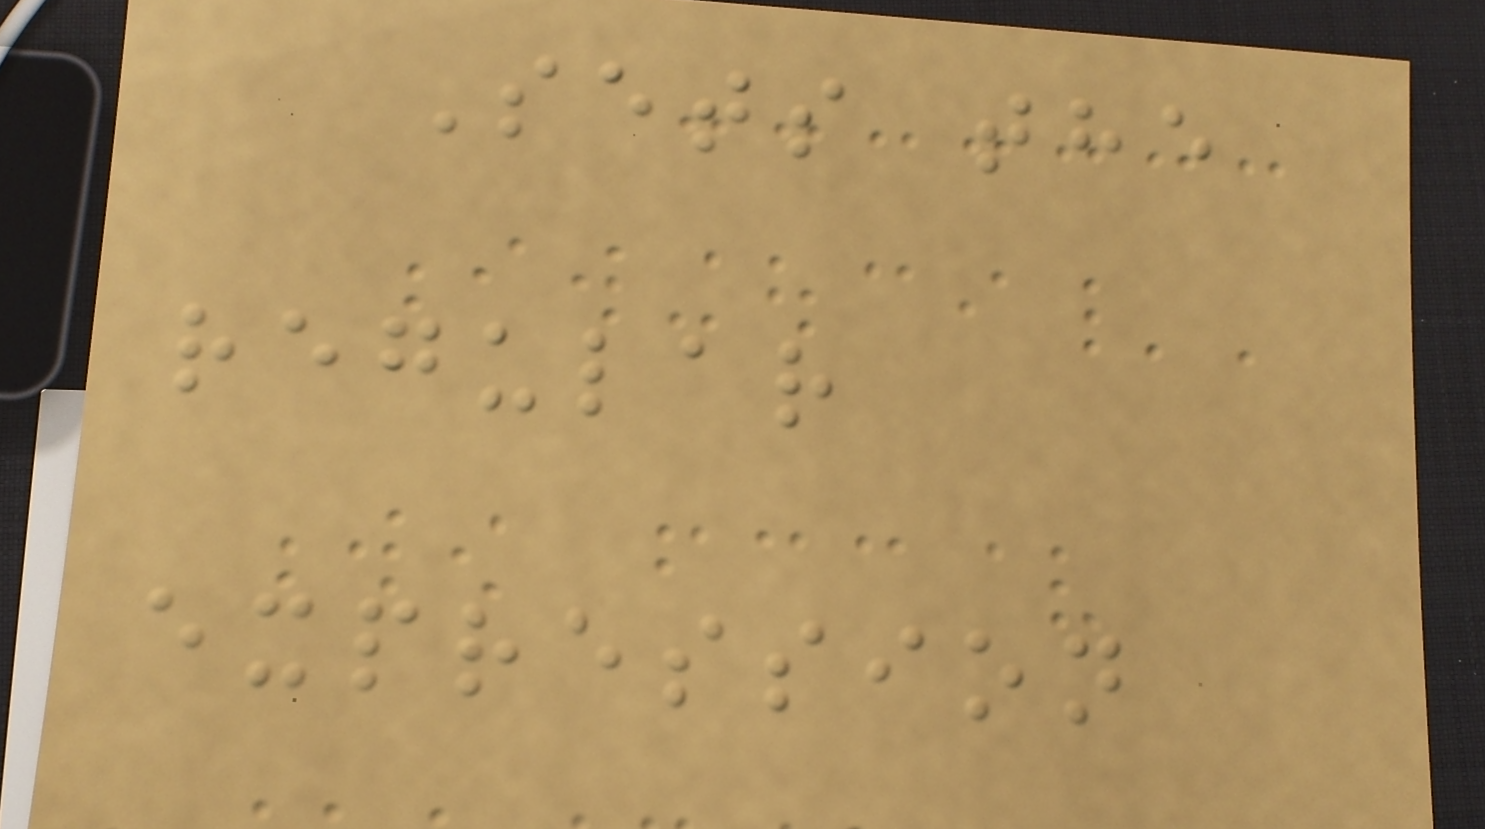Sets the
regular
expression
